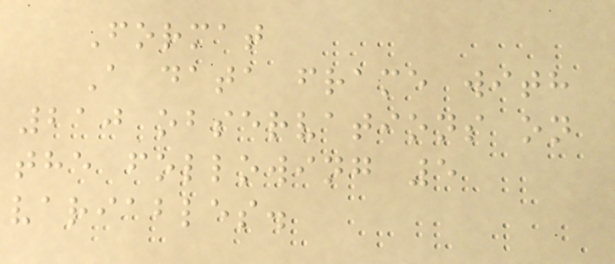Format
A data frame with
210 observations on
the following 5
variables.
